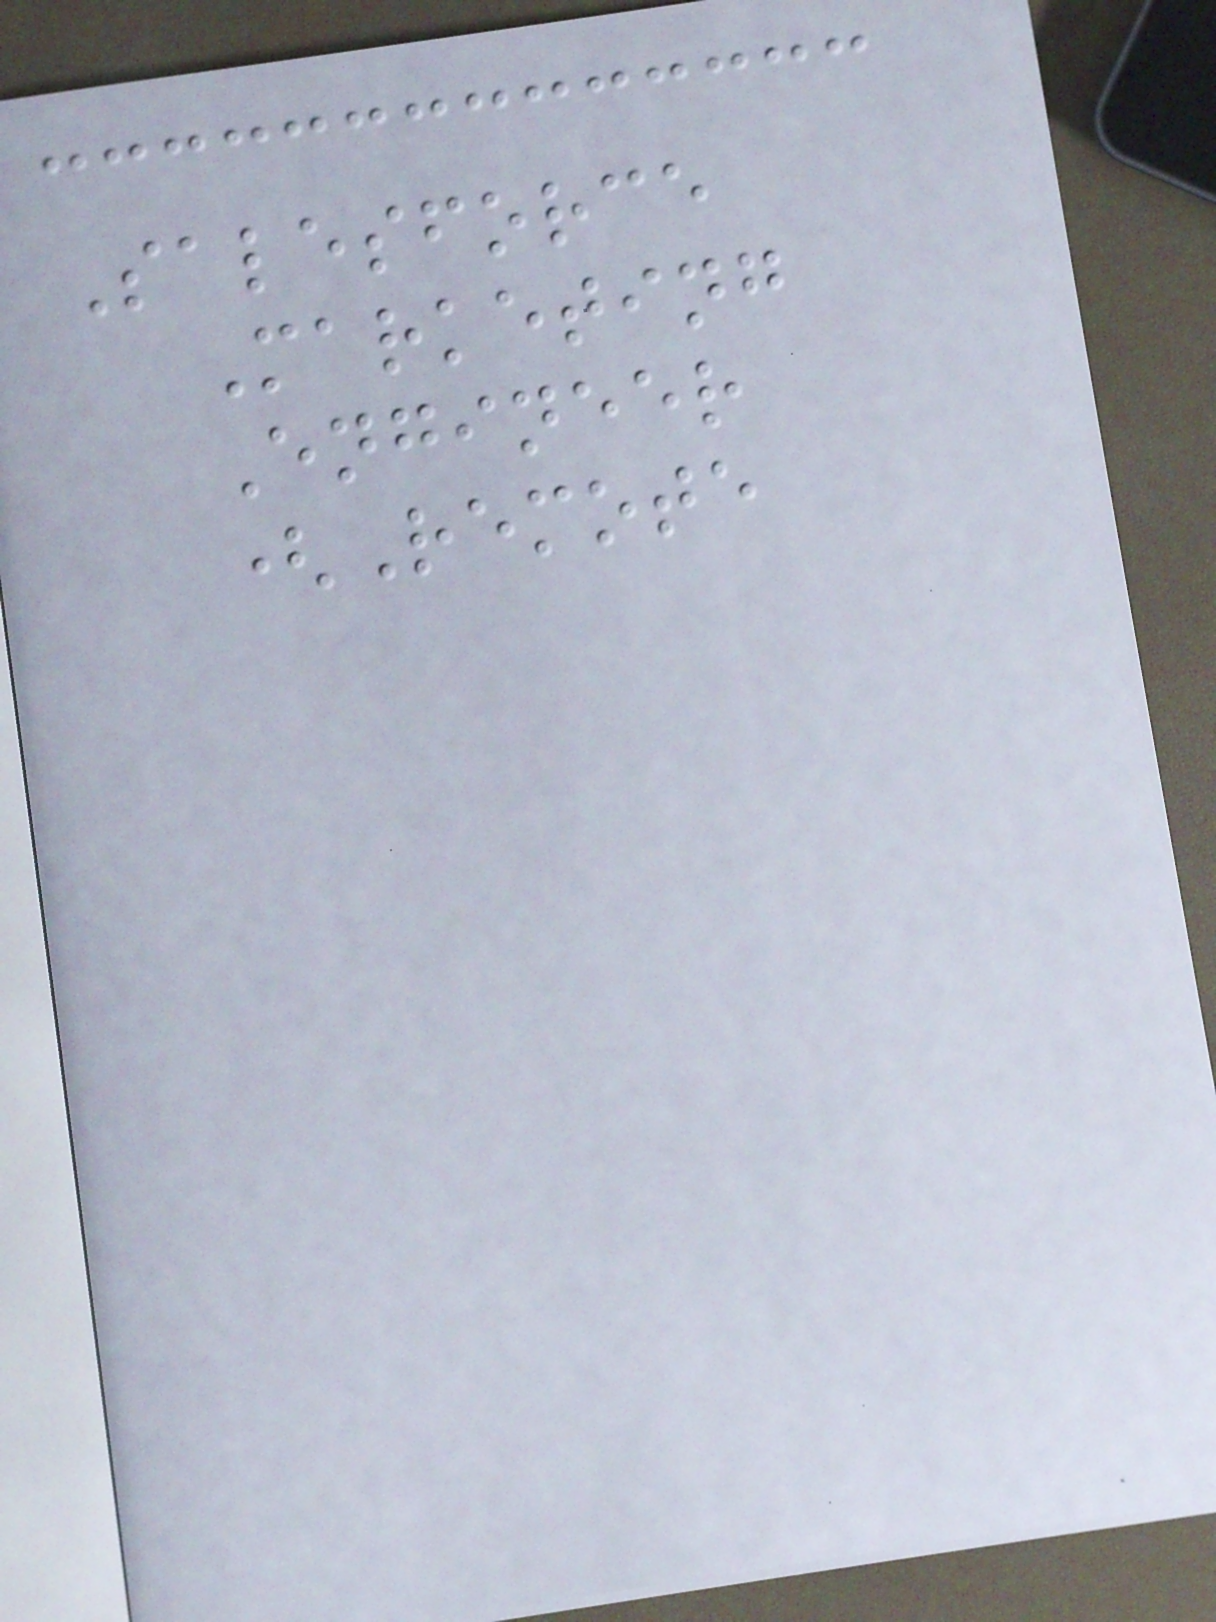Salesforce
Marketing
Engineer
(Remote
